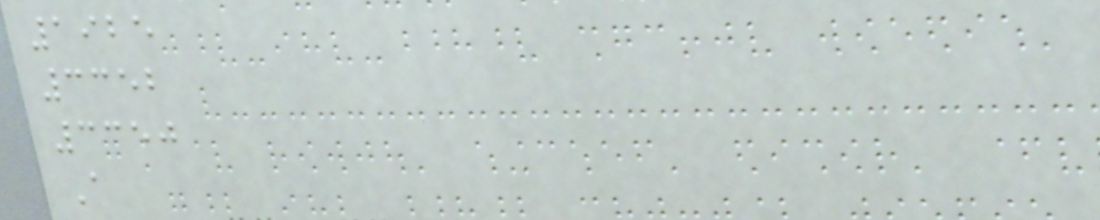1925
3352
3350
A
